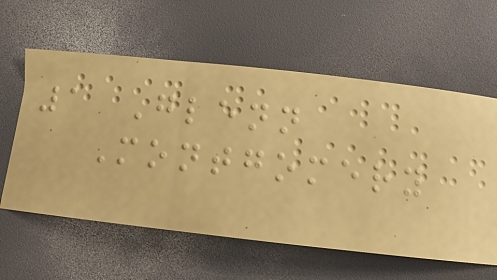1 Glenn
Montgomery
